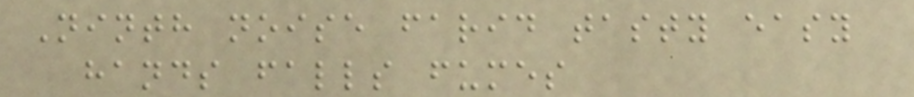Ninth noise farid tasty easy
hands falls fumes
